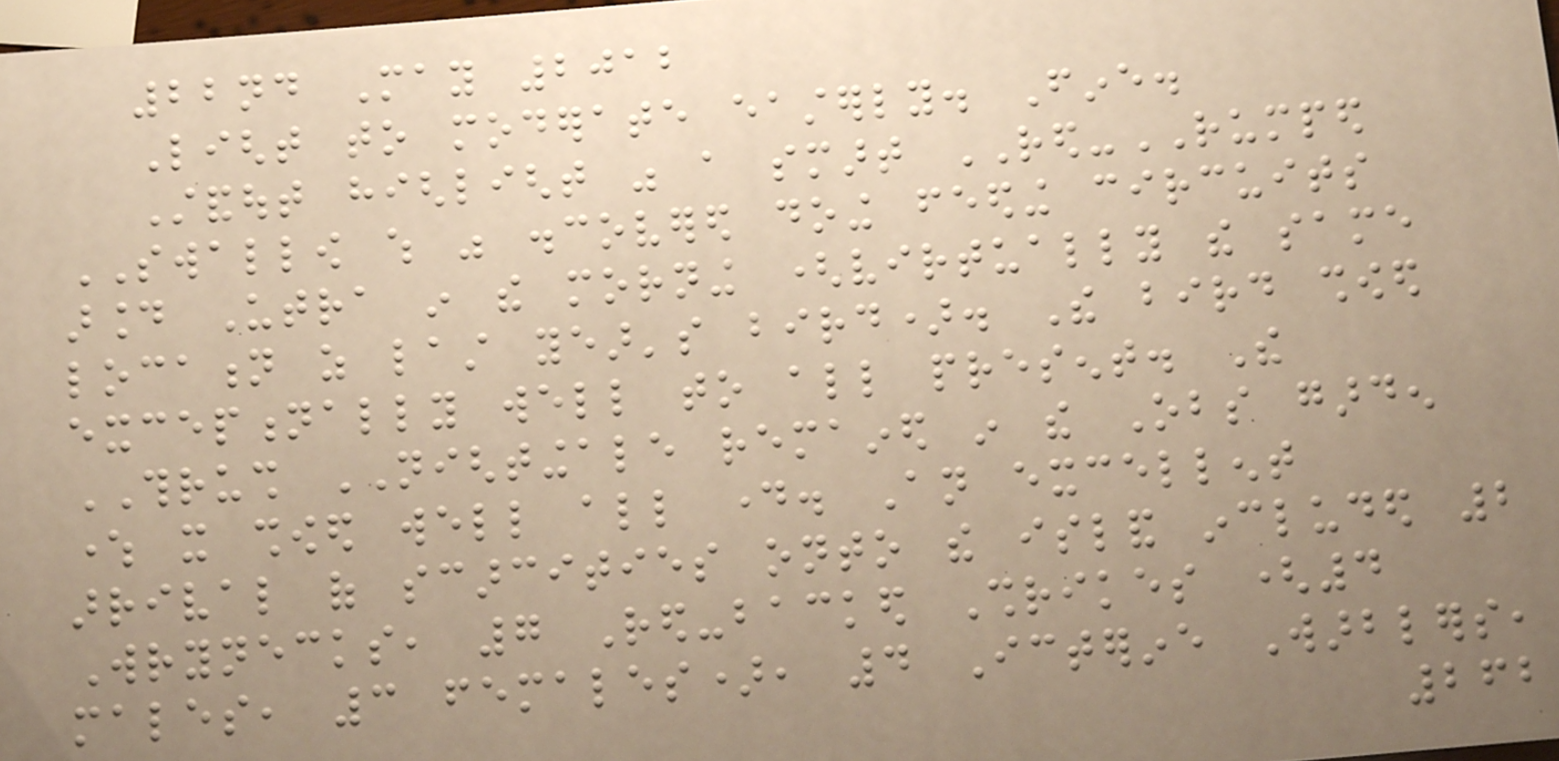22nd May 2012
Light to moderate easterly. Fine.
Standout highlight was a smart RED-RUMPED
SWALLOW which was discovered doing feeding circuits
around Utra in the morning (virtually the same
location as last year's bird). The bird showed
exceptionally well to all present. The
THRUSH NIGHTINGALE remained in the Obs garden
where it showed well all day. An excellent
arrival of scarcities onto the island included 2
Wrynecks, 7 Red-backed Shrikes (4
males, 3 females), 4 Icterine Warblers,
262
